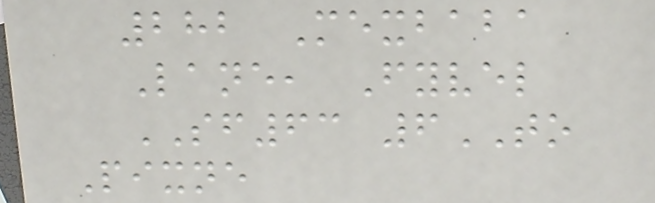282 Mexbaba
Lane, Fyvel
SF63 6TO
Pixne
